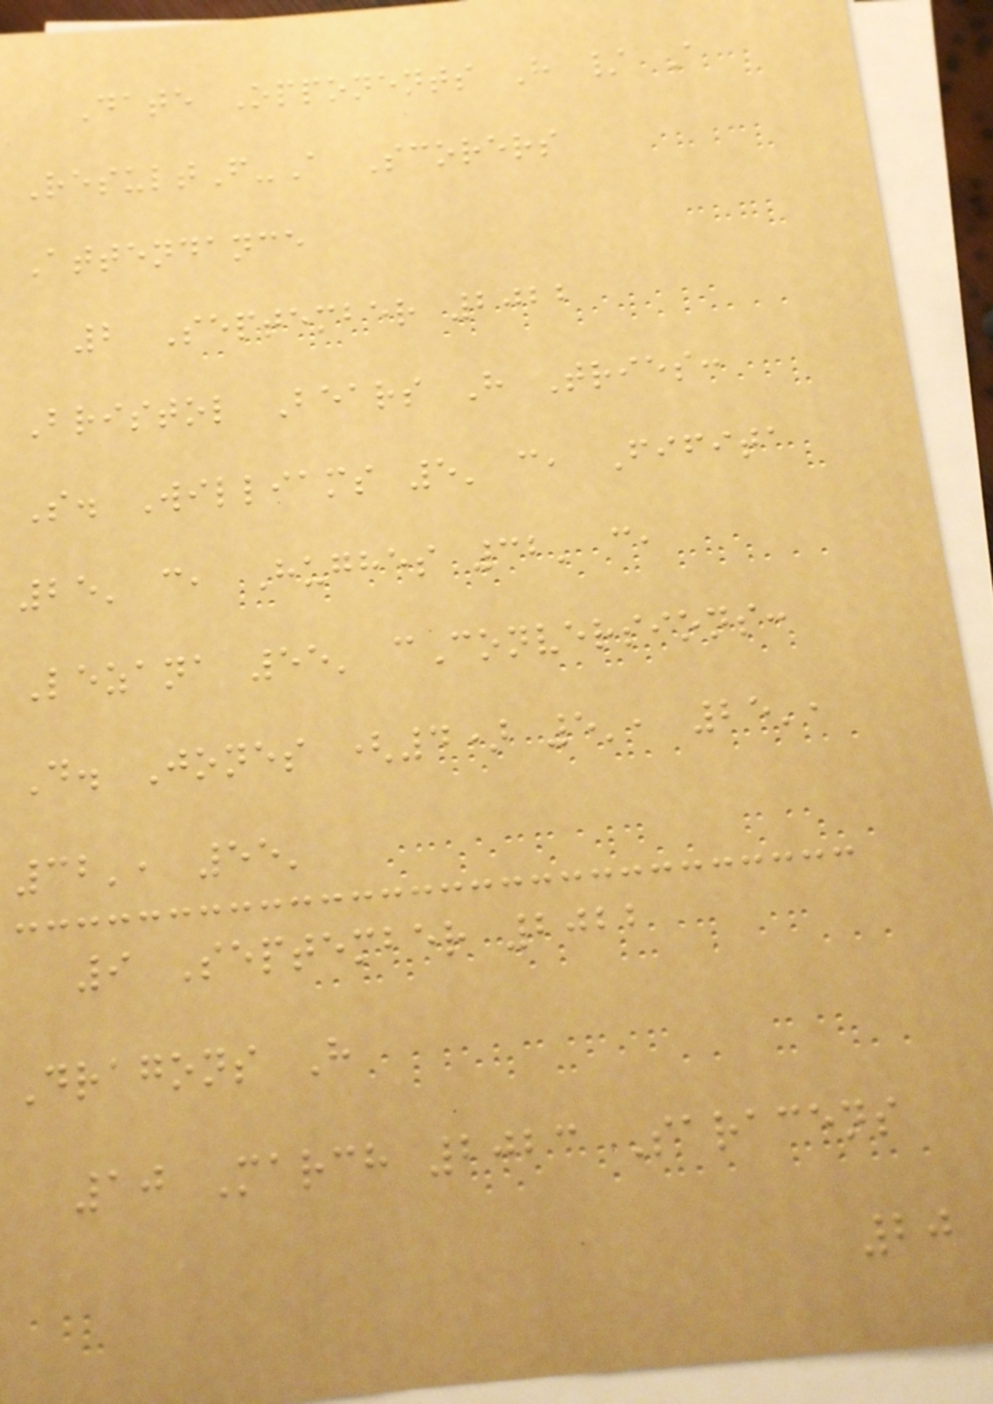Date Opponents H / A
ResultF-A Scorers
Attendance
2 September 2022
Bristol Bears H Tries:
S. Williams 5' c, Fifita
25' c, Hughes 32' c,
Lezana 55' cConversions:
D. Jones (4) 5', 25',
32', 55'
9 September 2022
Dragons H
10 March 2023 Saracens
20
